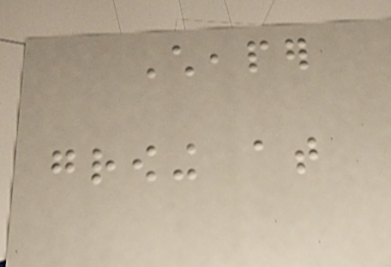Cheaper
growing at
